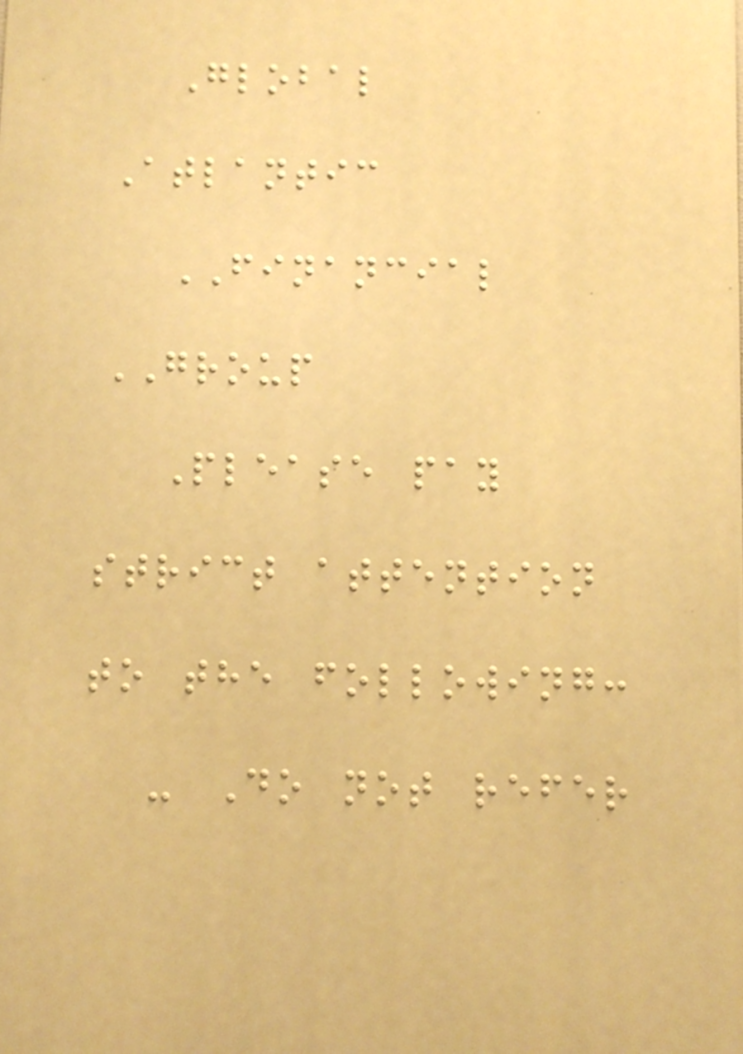Global
Atlantic
FINANCIAL
GROUP
Please pay
strict attention
to the following:
- Do not refer
